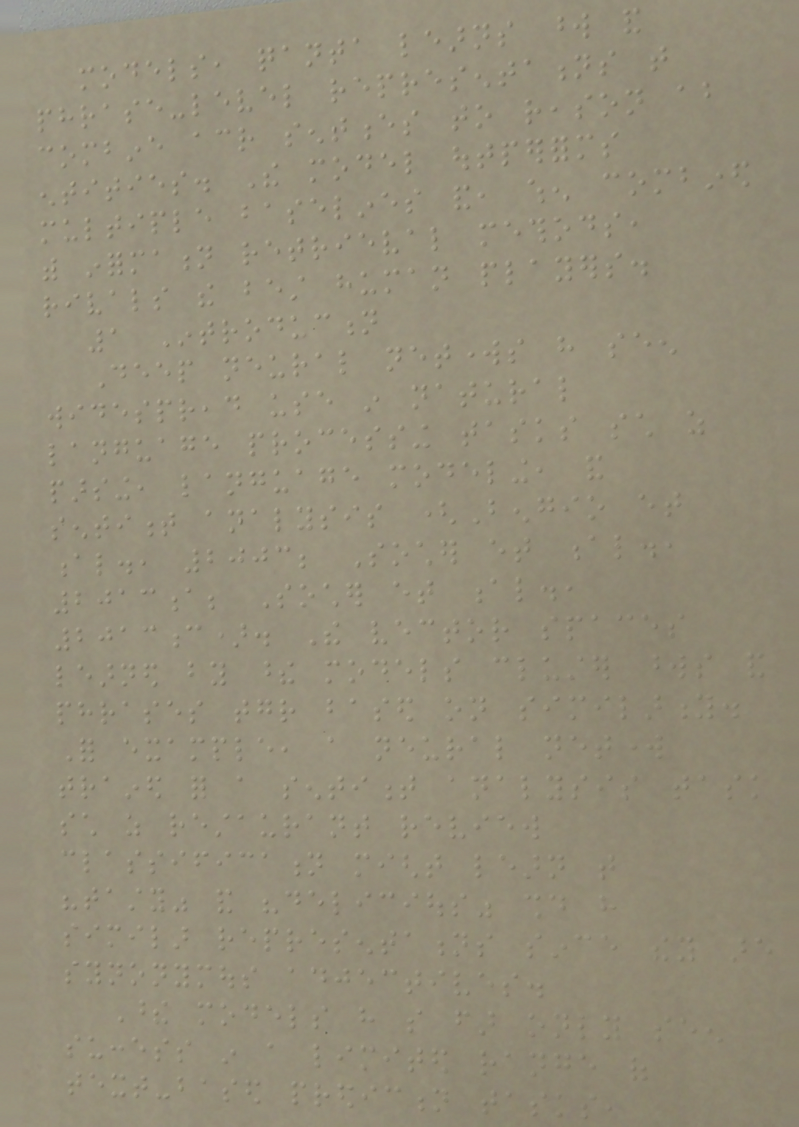models, qanta learns word and
phrase-level representations that
combine across sentences to reason about
entities. The model outperforms
multiple baselines and, when combined
with information retrieval methods,
rivals the best human players.
1 Introduction
Deep neural networks have seen
widespread use in natural
language processing tasks such as
parsing, language modeling, and
sentiment analysis (Bengio et
al., 2003; Socher et al.,
2013a; Socher et al.,
2013c). The vector spaces
learned by these models cluster words and
phrases together based on similarity.
For example, a neural network
trained for a sentiment analysis task
such as restaurant review
classification might learn that
"tasty" and "delicious" should have
similar representations since they are
synonymous adjectives.
These models have so far only seen
success in a limited range of
text-based prediction tasks,
